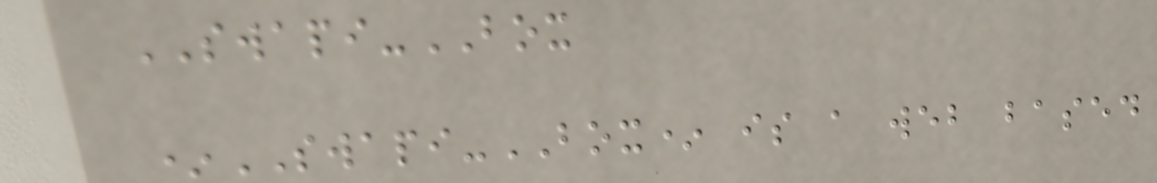SWAPI-BOX
*SWAPI-BOX* is a web based
